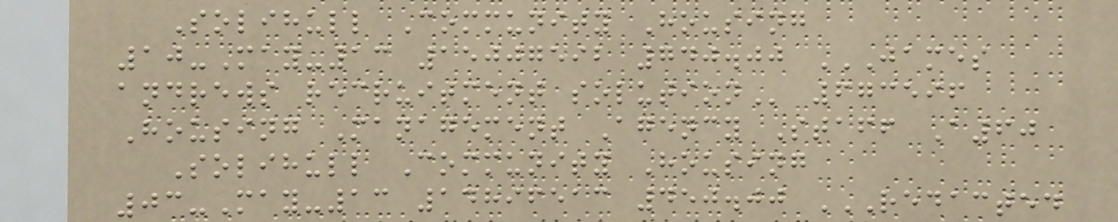Solihull Community Housing
10-May-13 15007592 740.00 JAMES
ANDREWS RECRUITMENT SOLUTION 673596
Housing Management Agency Staff A60
Solihull Community Housing
03-May-13 14896513 450.00 REDACTED
